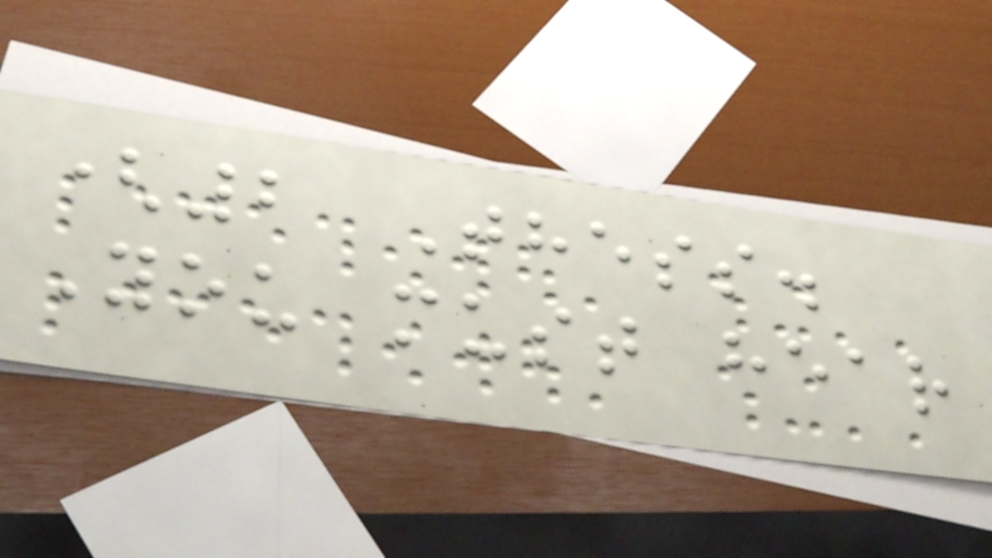(2 Thess.
You must hear
